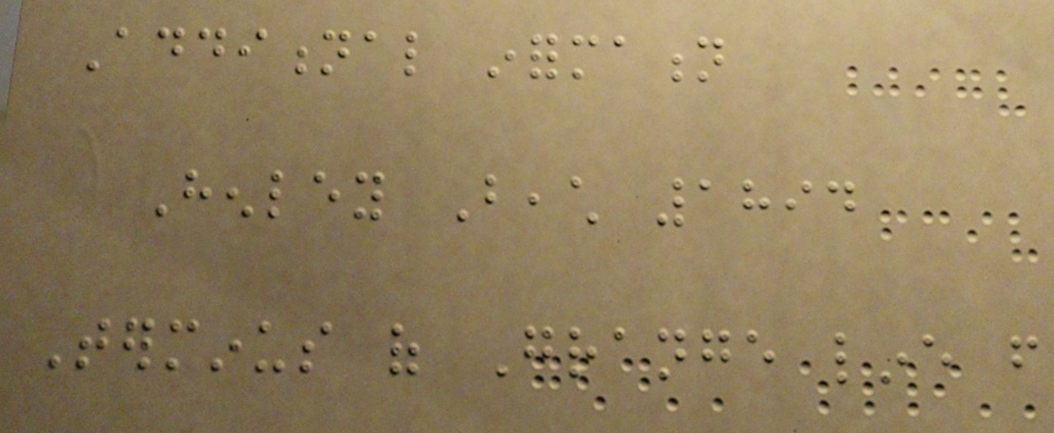Additional information
Henley Beach 1894
Terminus of Grange line from
